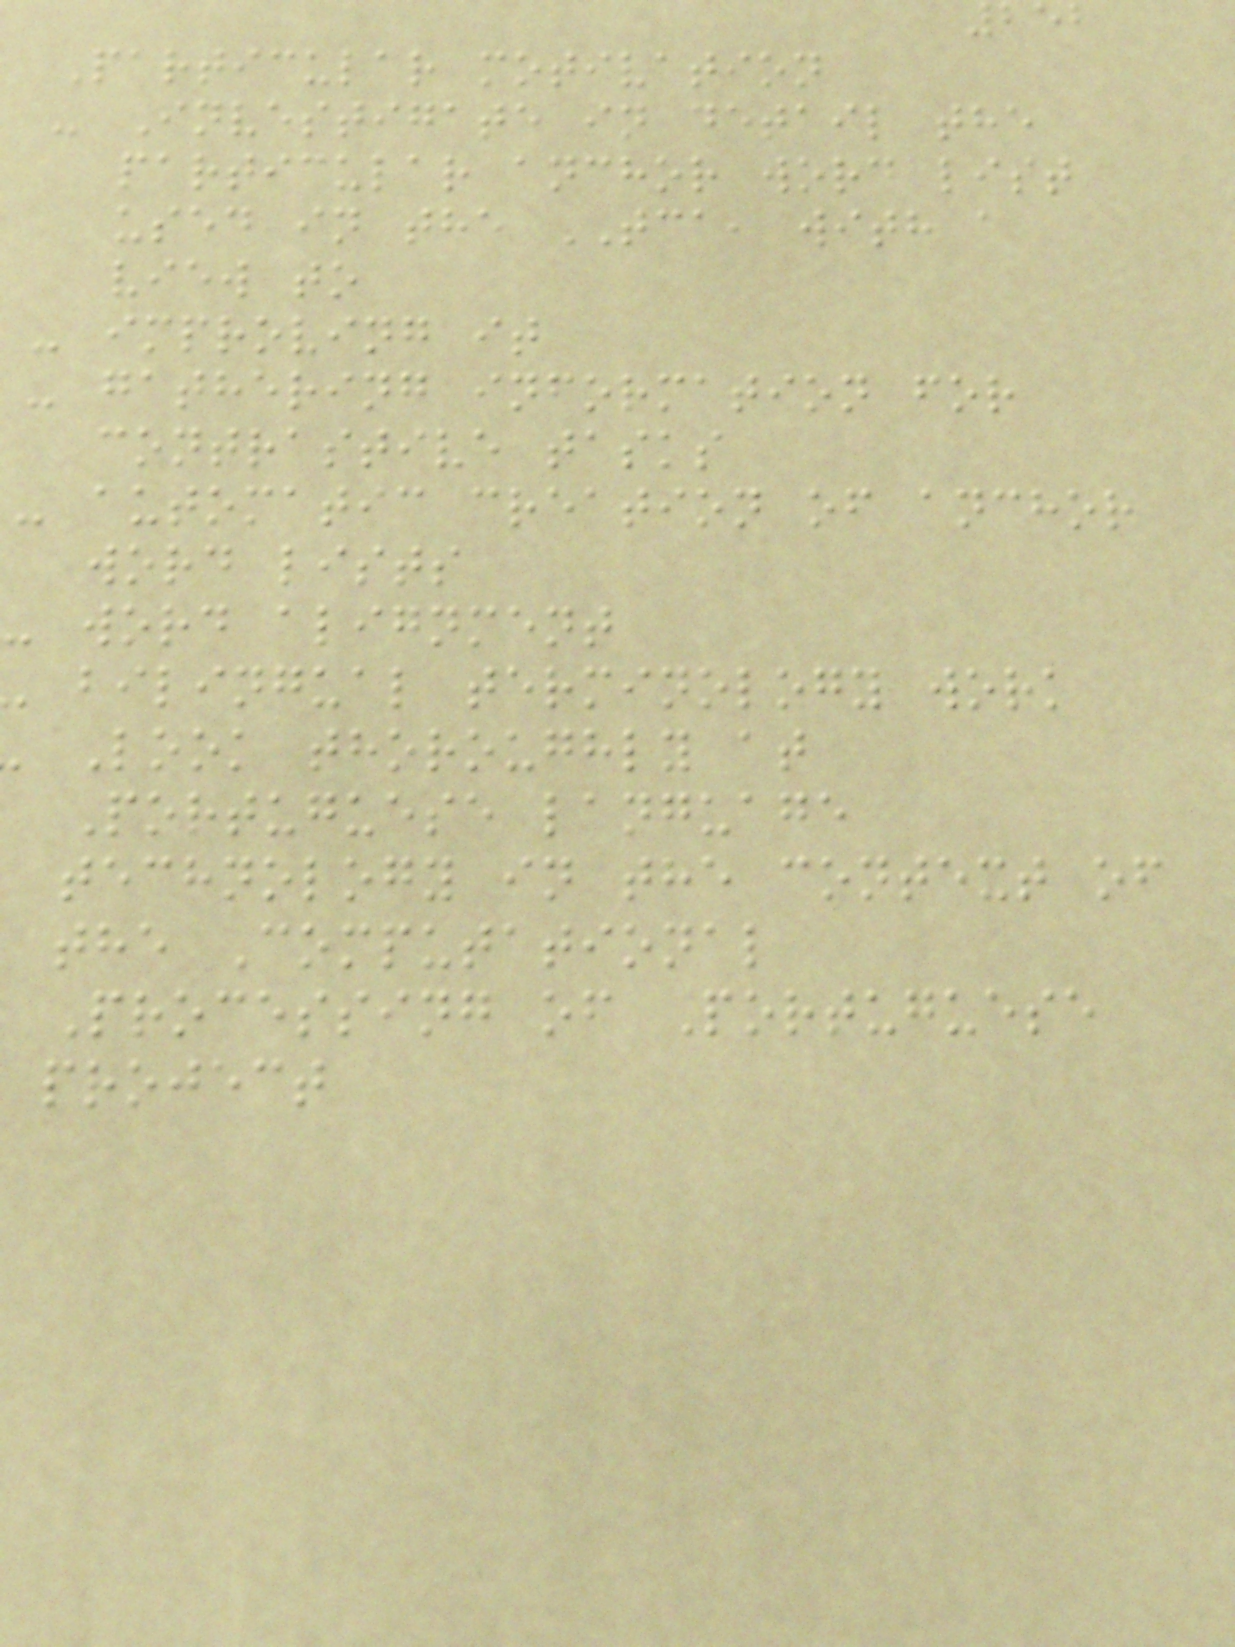252
Particular motivation
- Investigate in detail the
particular anchor word list
used in the TCA, with a
view to
- improving it
- gathering information for
contrastive tasks
- automatic creation of anchor
word lists
- word alignment
bilingual terminology work
Look thoroughly at
Portuguese language
technology in the context of
the Computational
Processing of Portuguese
project
